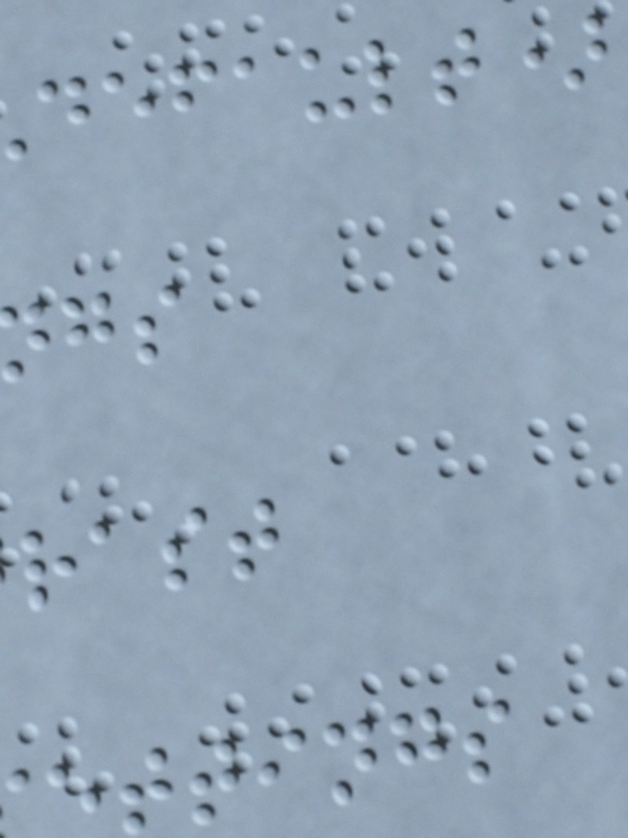default)
ttings
